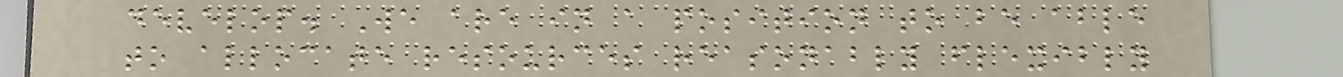develop. We are in a position to be able
to allocate resources reasonably flexibly
